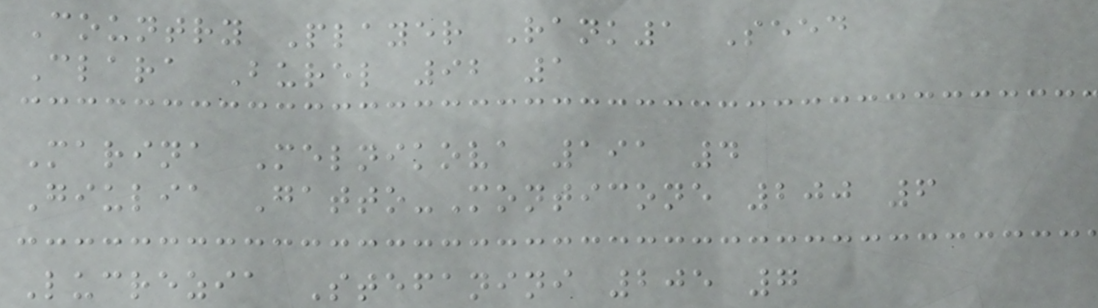Country Player Rank1 Seed
Clara Burel 92 1
Marina Melnikova 191 4
Giulia Gatto-Monticone 200 6
Lucrezia Stefanini 205 7
